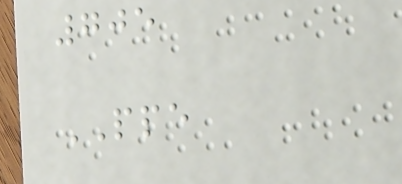705
PPE
